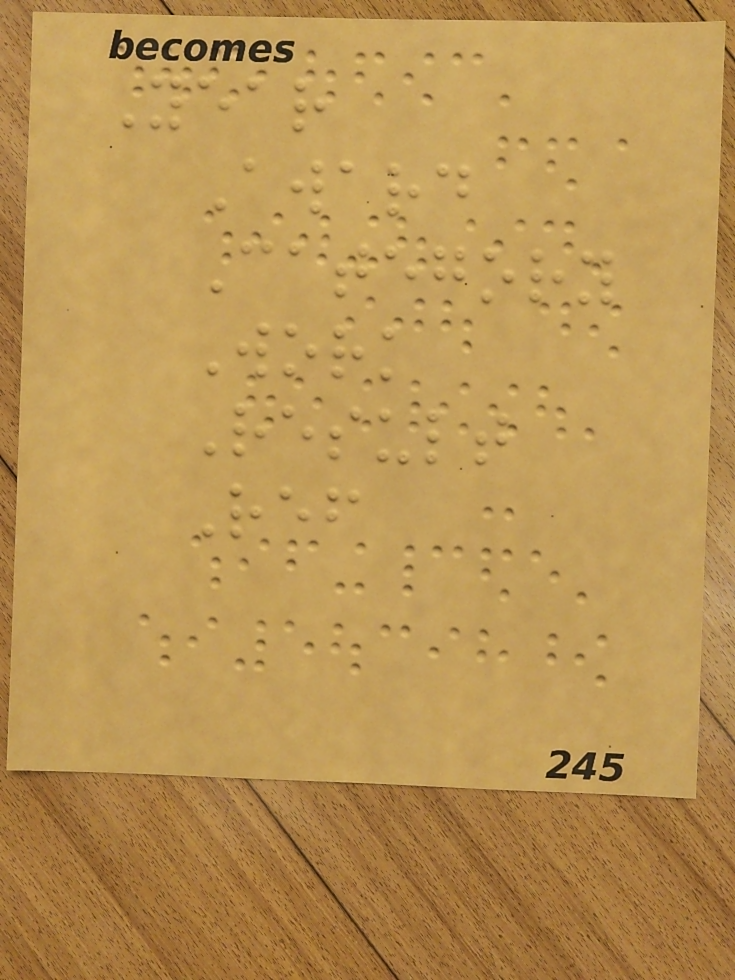Year
Award
Category
Work
Result
Ref
